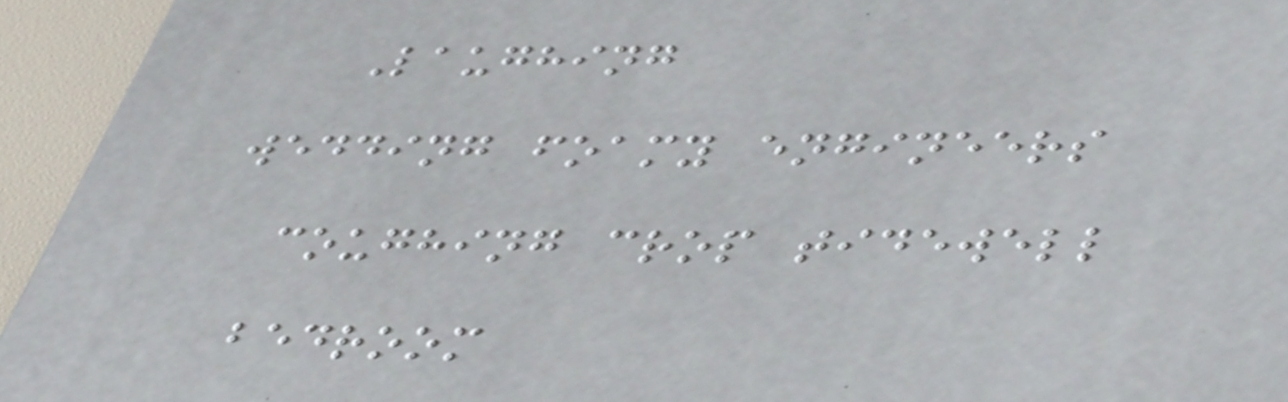Laughing
wedding foamy engineers
coughing crop tidewell
bedroom
